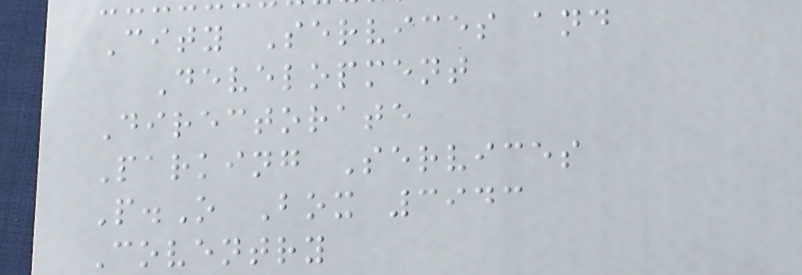City Services and
Development
Directorate
Parking Services
P.O Box 3943
Coventry
